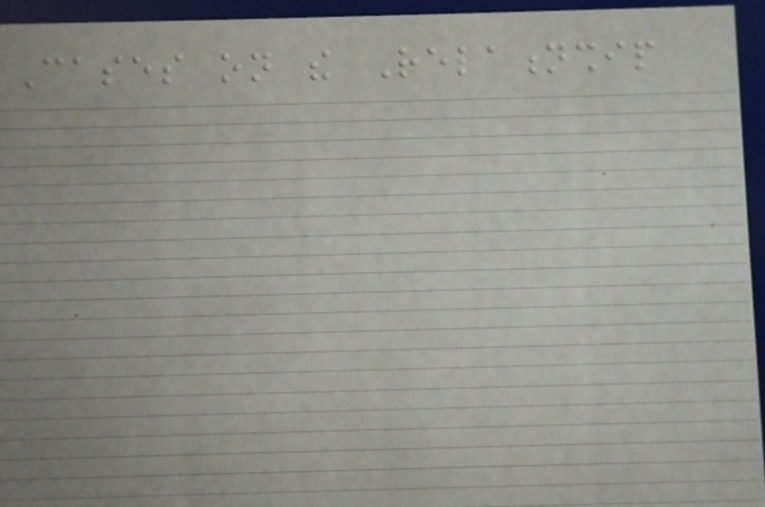Cases on the Relationship
